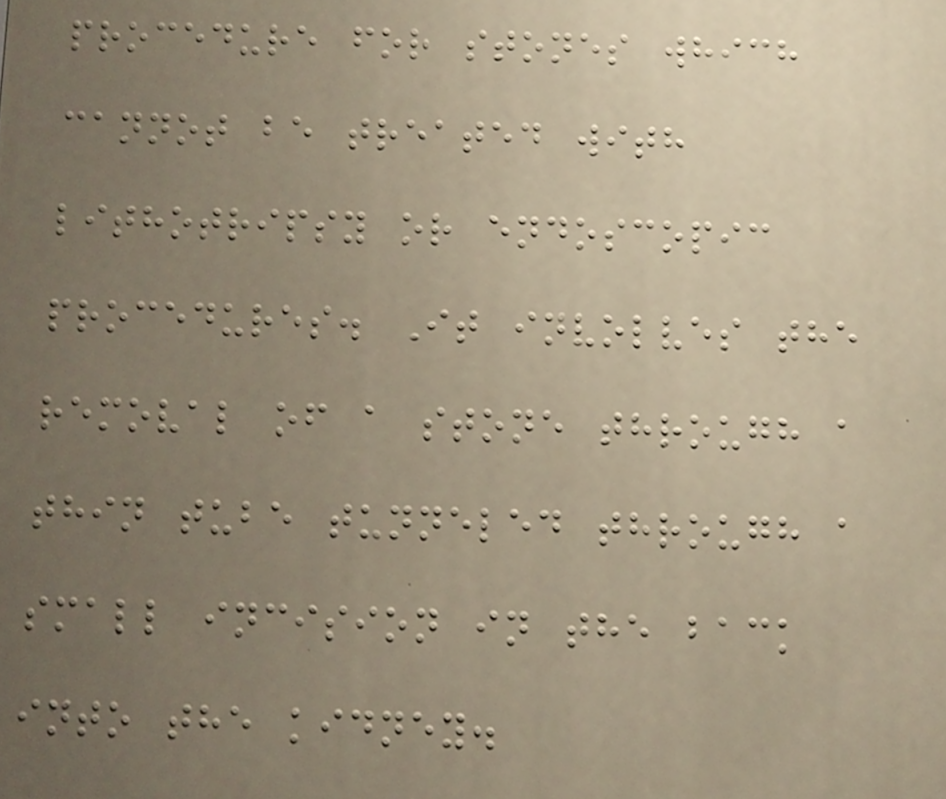procedure for stones which
cannot be treated with
lithotripsy or endoscopic
procedures. It involves the
removal of a stone through a
thin tube tunneled through a
small incision in the back
into the kidney.
